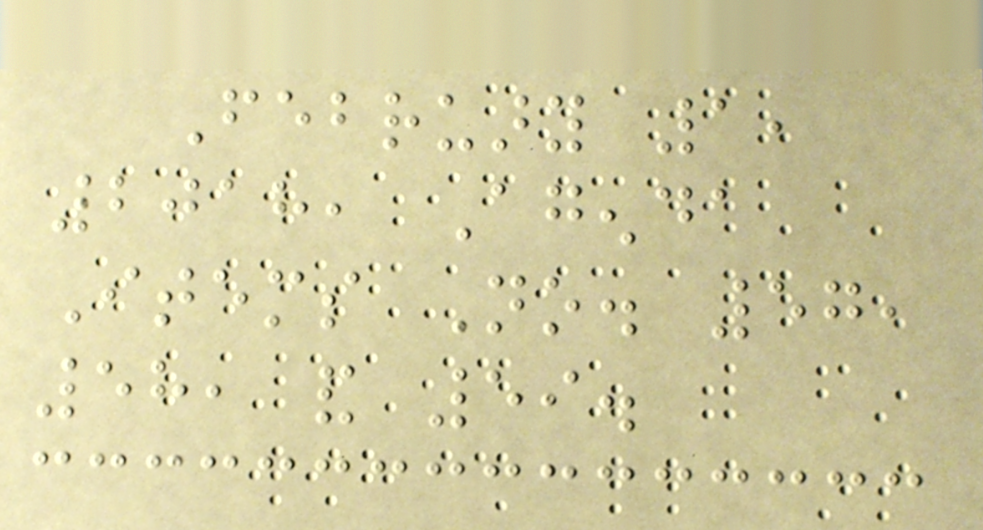February 1,
2018, Agenda
Items No. 57,
58, and 59.
